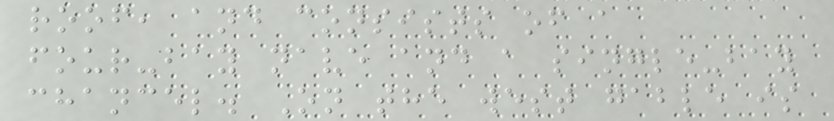roof, and consists of a
four-bay nave and a single-bay
chancel. On the west gable is
